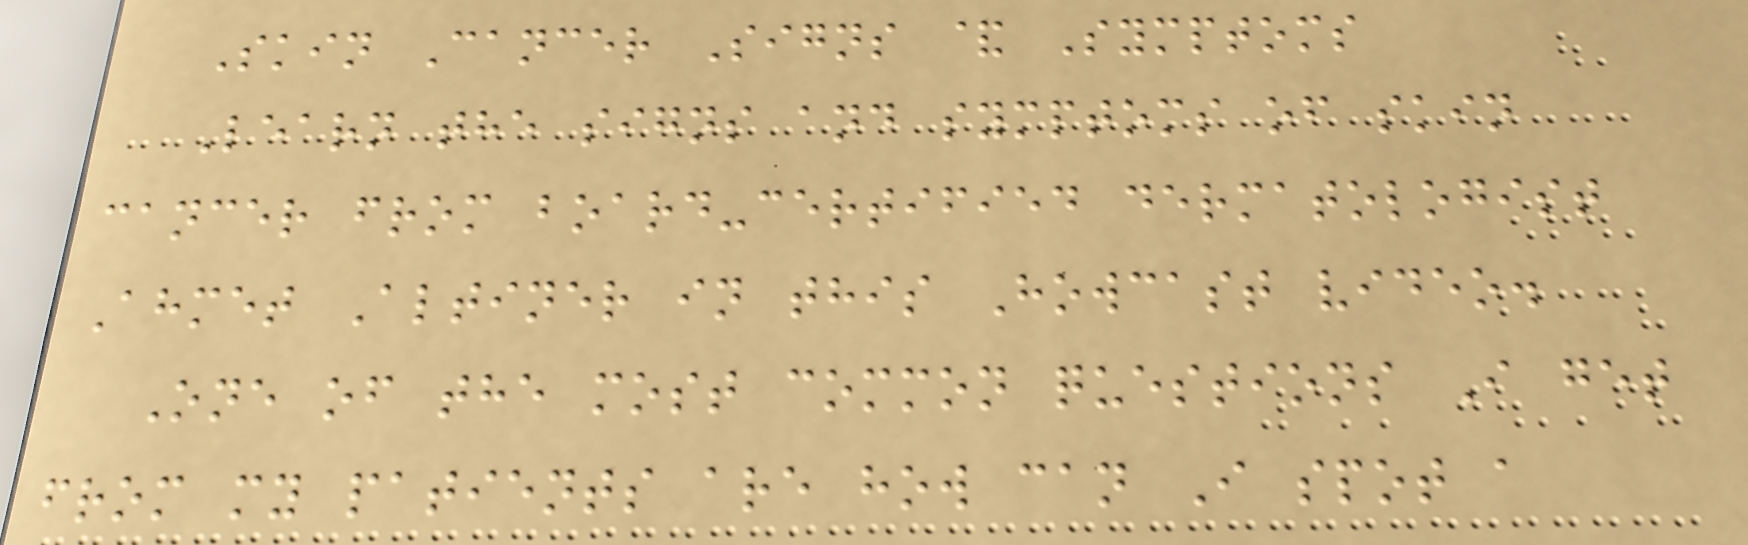Skin Cancer Signs & Symptoms
Learn the signs and symptoms of skin
cancer from board-certified dermatologist
Ahmet Altiner in this Howcast video.
One of the most common questions I get
from my patients are how can I spot a
